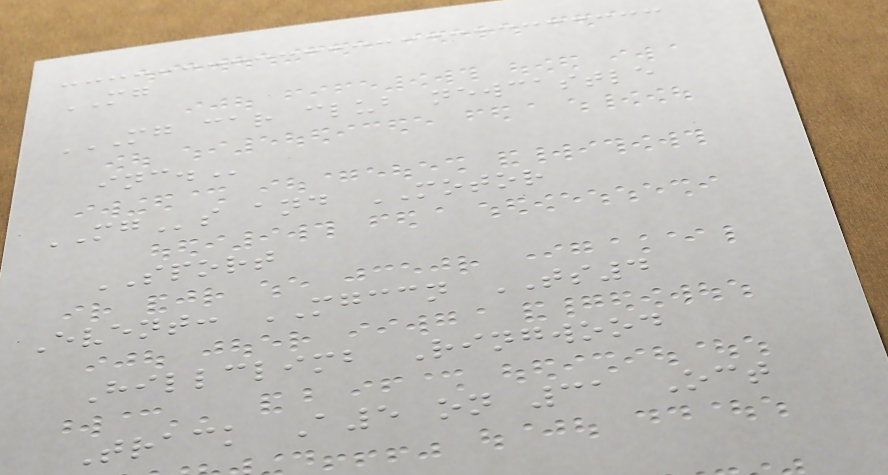MG
MG CAR CLUB NEWCASTLE
INC.
MGs and MOTOR
SPORT
Event: MGCCN TS4
Hillclimb Ringwood
Track A5 on 31 Oct
